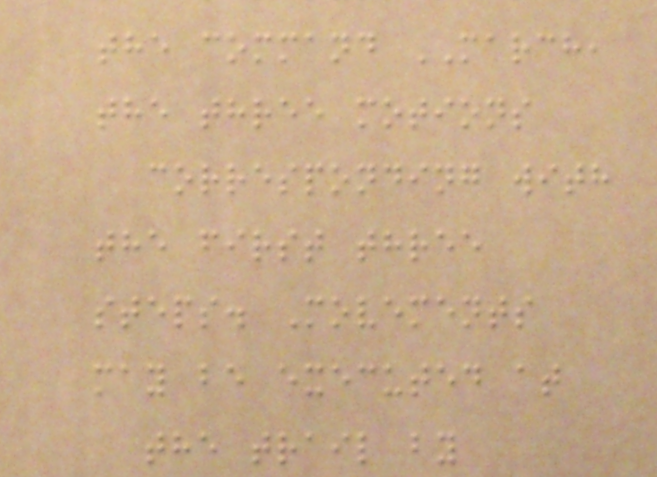the command MARCH,
the three motions
corresponding with
the first three
steps. Movements
may be executed at
the trail by
